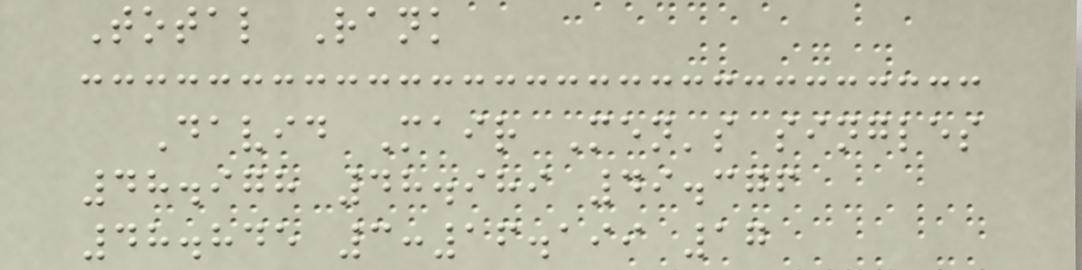Total Rank
David Mair Men's singles
48.978 48.989 49.376
48.845 3:16.199 17
